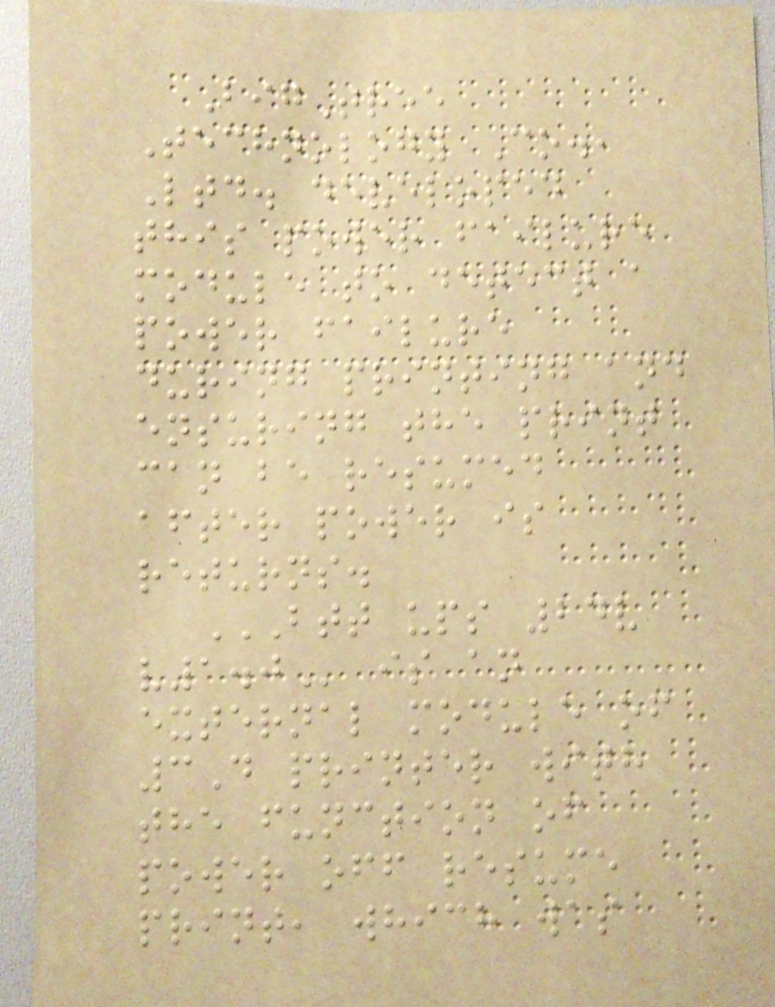BigTree
Technology Co.,
Ltd. developed
this power failure
module to detect a
power failure
during printing and
ensuring the print
can be resumed
after power is
returns.
BTT UPS 24V
V1.0 is an
external module of
3D printer with
the function of
power off resume
print, which was
